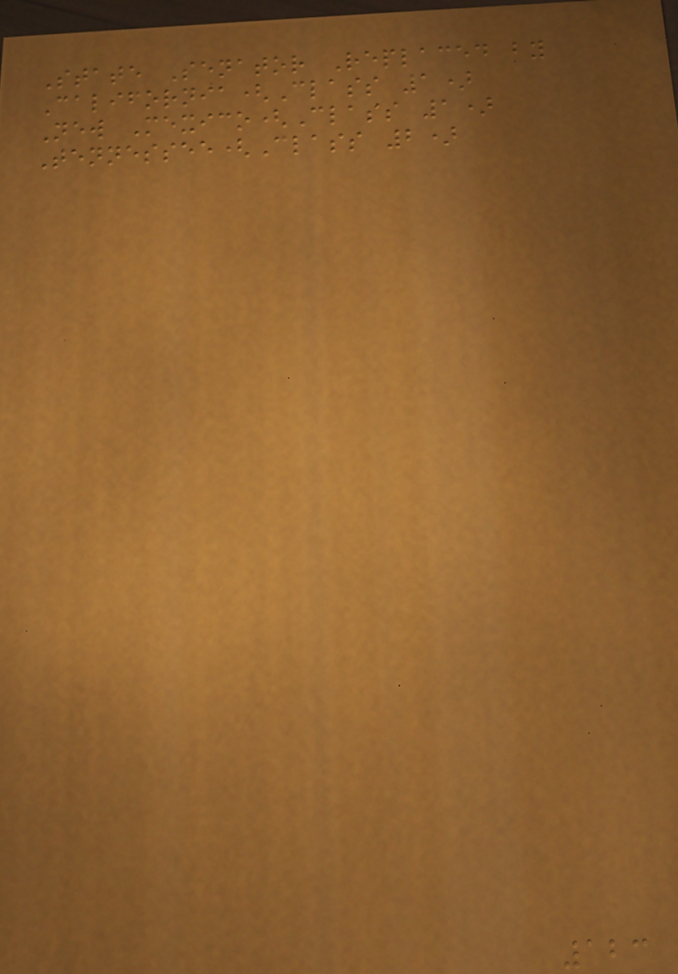State Senator Replaced by
California(Class 1)
New Mexico(Class 1)
Tennessee(Class 2)
123
